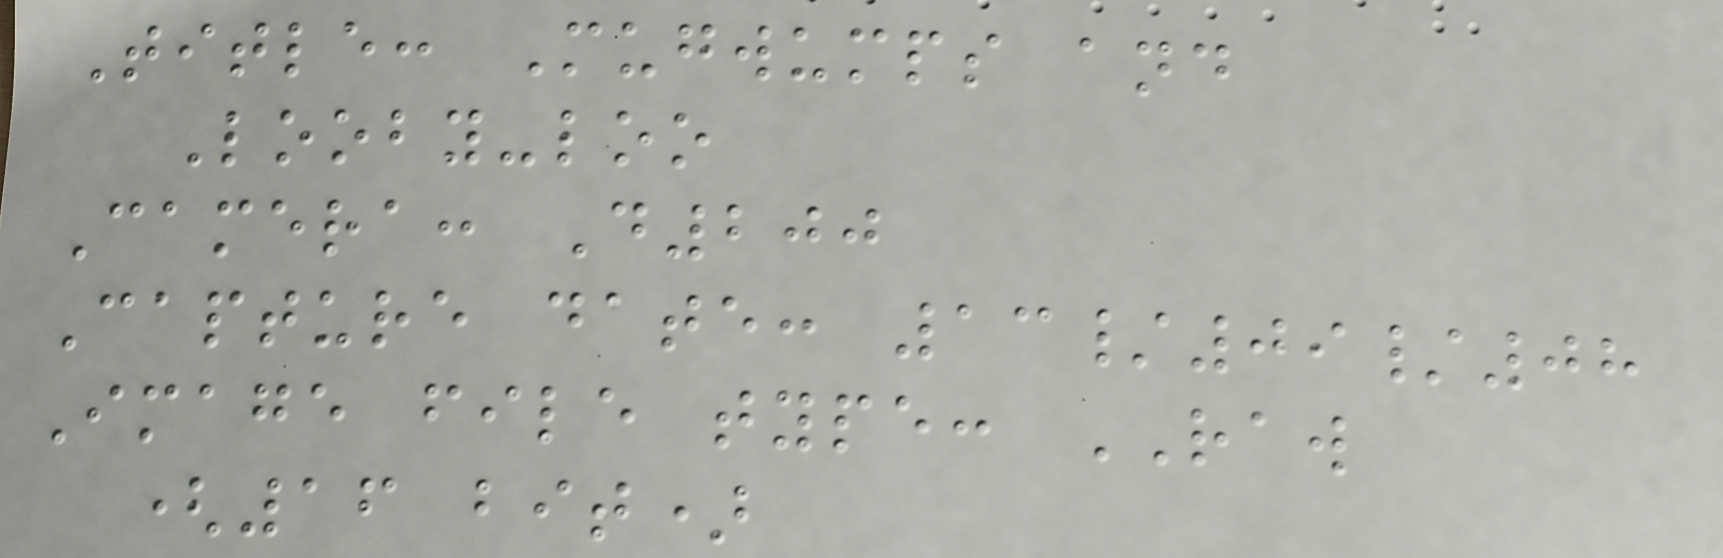Title: Mugwumps and
Looby-loo
Camera: D200
Capture date: 13/09/08
Image file type: RAW
(16 bit)
